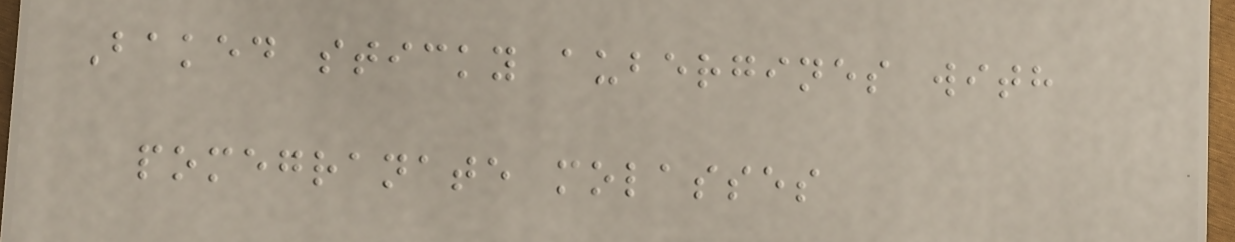Baked sticky aubergines with
pomegranate molasses
